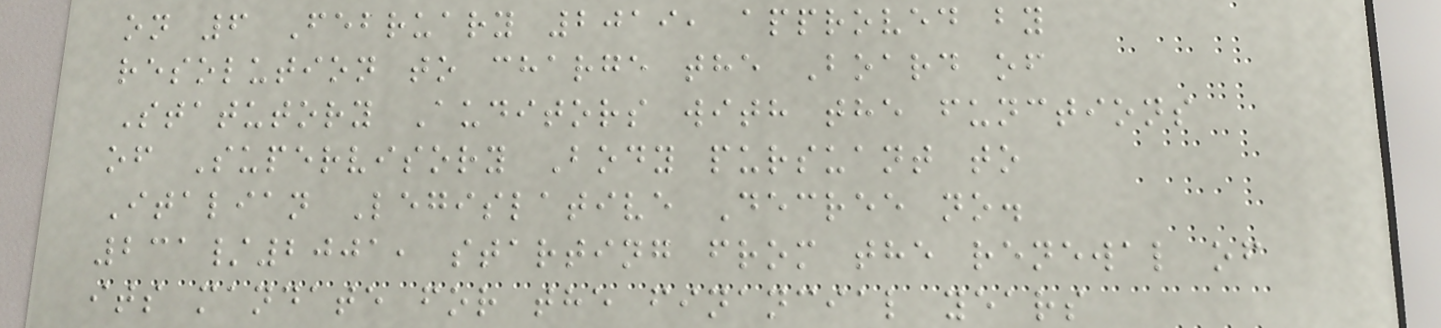on 6 February 2019, approved by
resolution to charge the Board of
Statutory Auditors with the functions
of Supervisory Body pursuant to
Italian Legislative Decree no.
231/2001, starting from the renewal of
its mandate for the financial years
